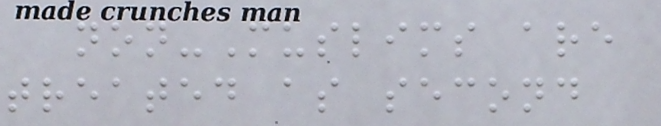non-Muslims are
treated as second
